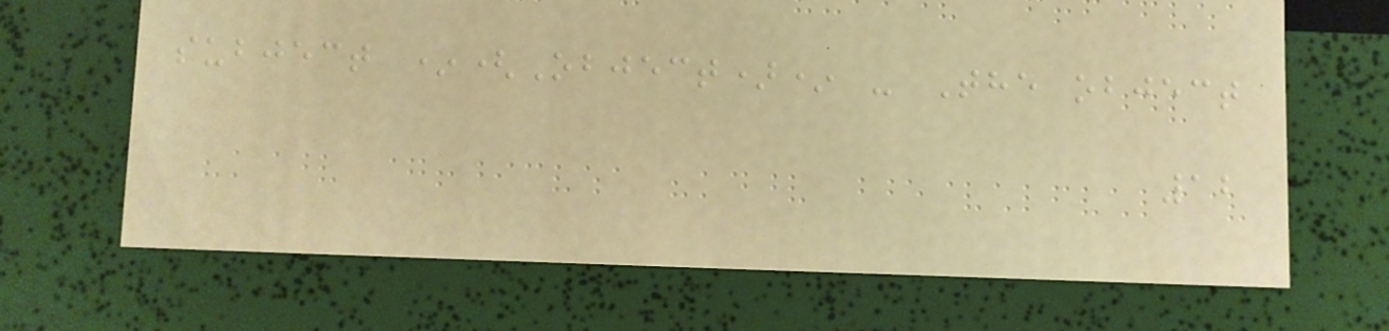subject *(Object)* - The object
12
